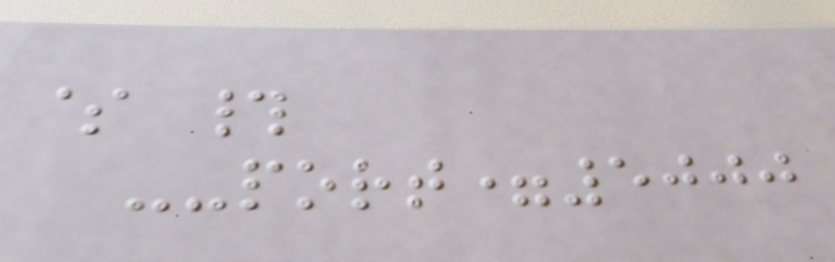$ #
--port=5000
